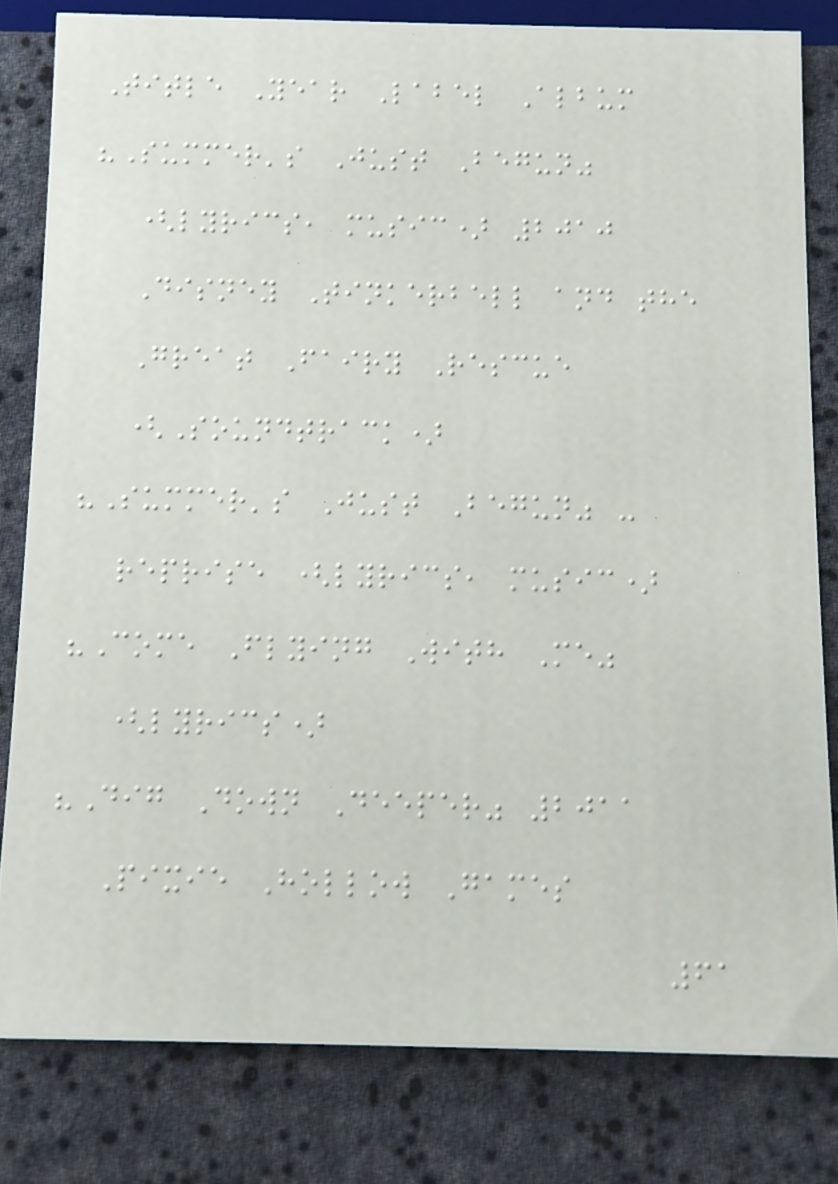Title Year Label Album
"Summer's Just Begun"
(lyrics, music) 2010
Disney Tinkerbell and the
Great Fairy Rescue
(Soundtrack)
"Summer's Just Begun" -
reprise (lyrics, music)
"Come Flying With Me"
(lyrics)
"Dig Down Deeper" 2011
Pixie Hollow Games
61
